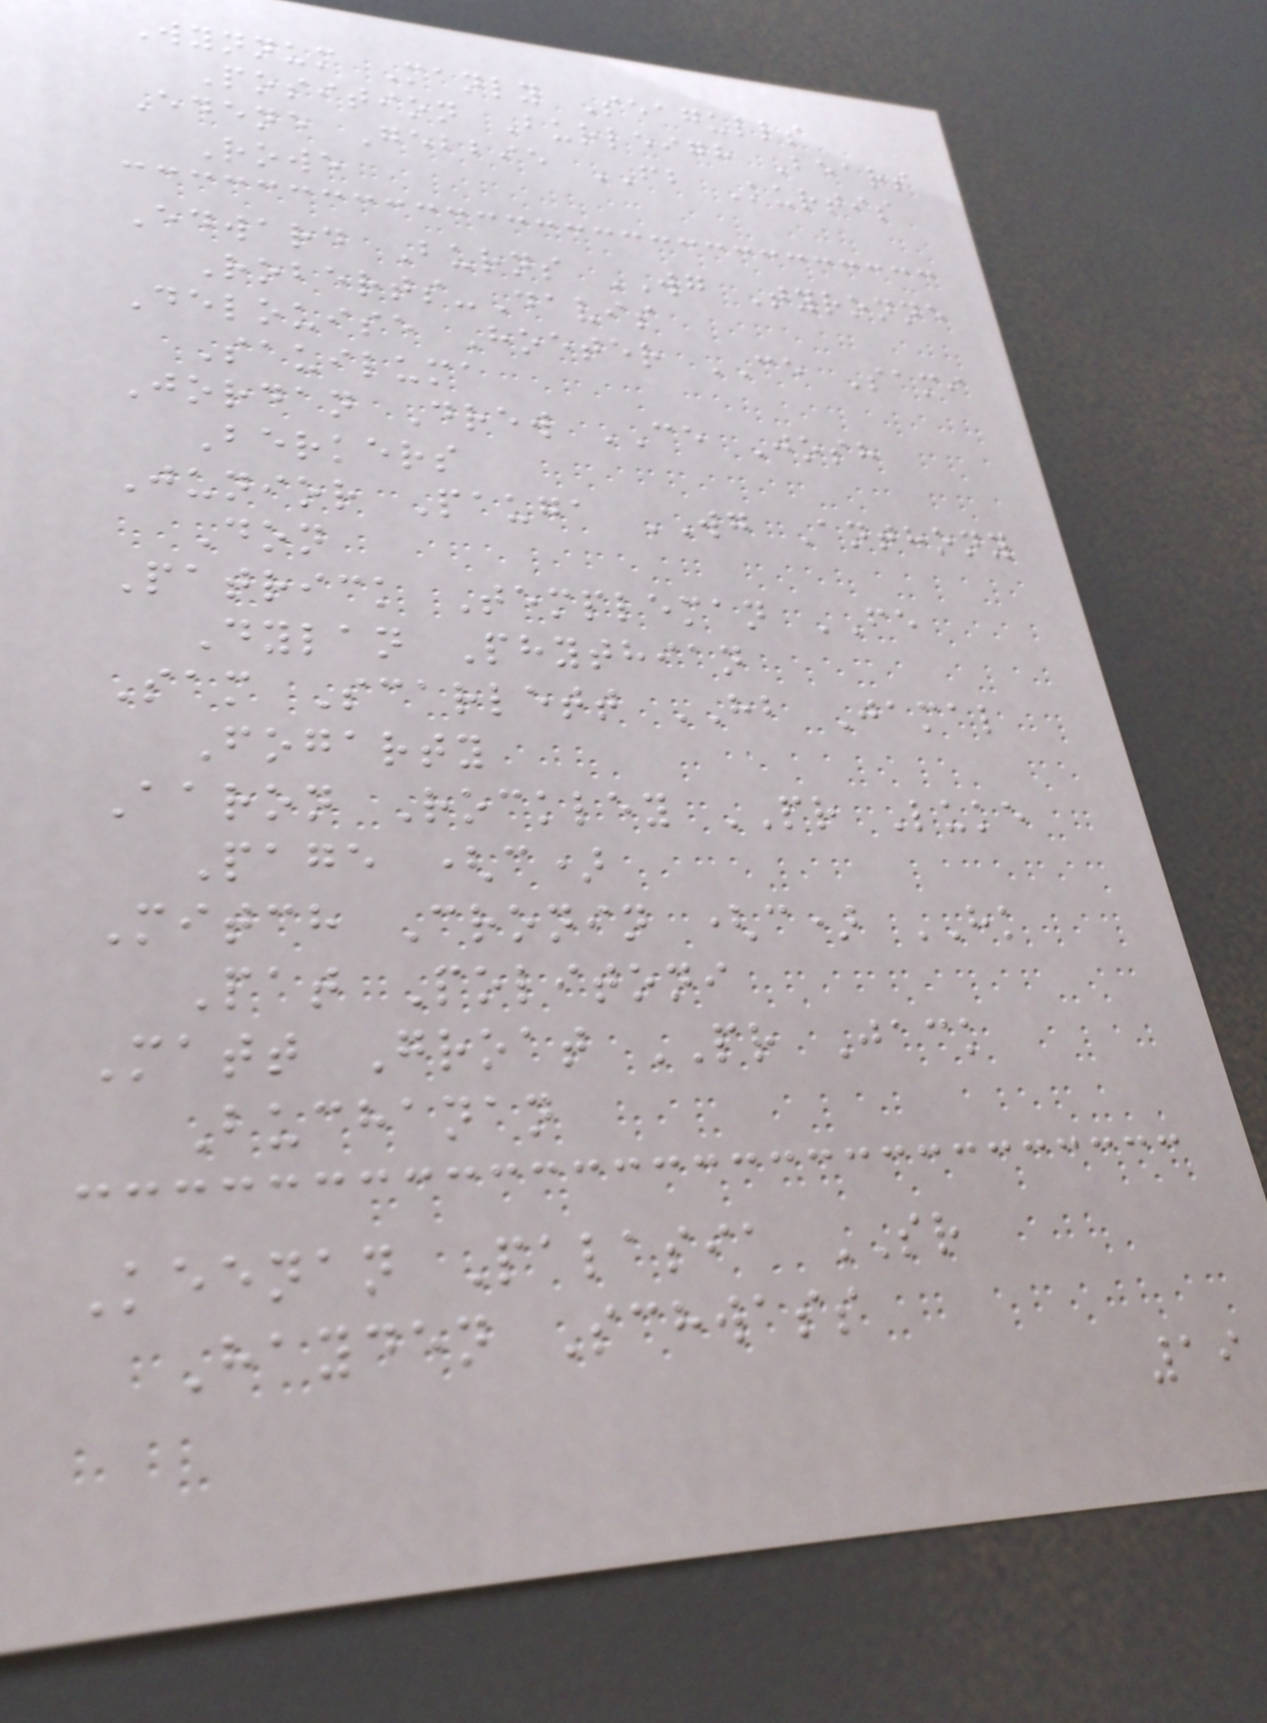Wynnum Manly Seagulls
Position Burleigh Bears
Edene Gebbie FB Kurtis
Rowe
Edward Burns WG Tyronne
Roberts-Davis
Delouise Hoeter CE Sami
Sauiluma
Jordan Drew CE Josh
Berkers
Junior Pauga WG Anthony
Don
Patrick Templeman FE
Dylan Phythian
Sam Scarlett HB Jamal
Fogarty
Aaron Rockley PR Luke
Page (c)
Mitch Cronin (c) HK
Pat Politoni
Matt Groat PR Jack
Buchanan
Keenan Palasia SR
Hayden Schwass
19
